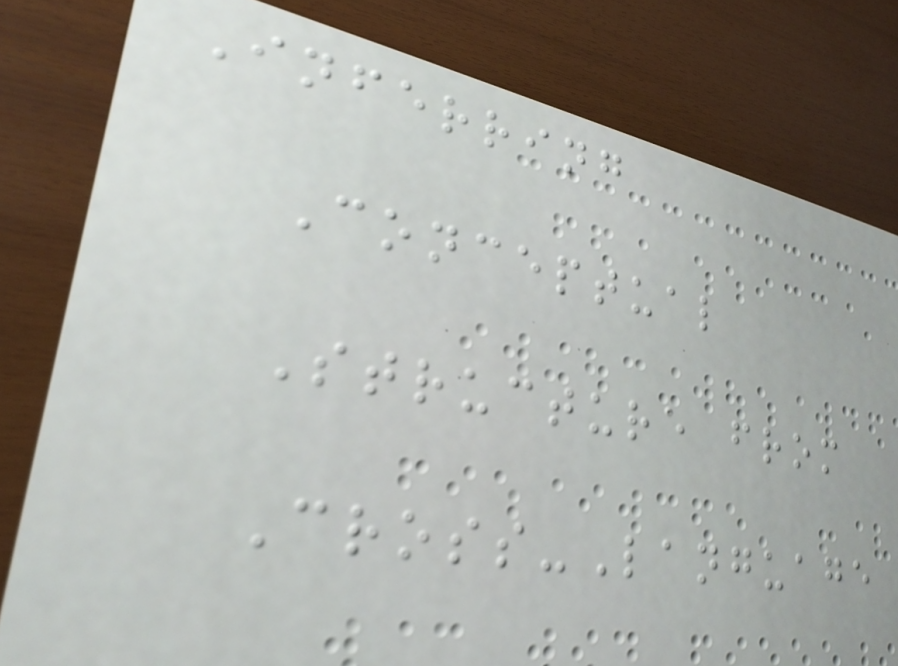Inferring
Conceptual
Structure from
Cross-Language
